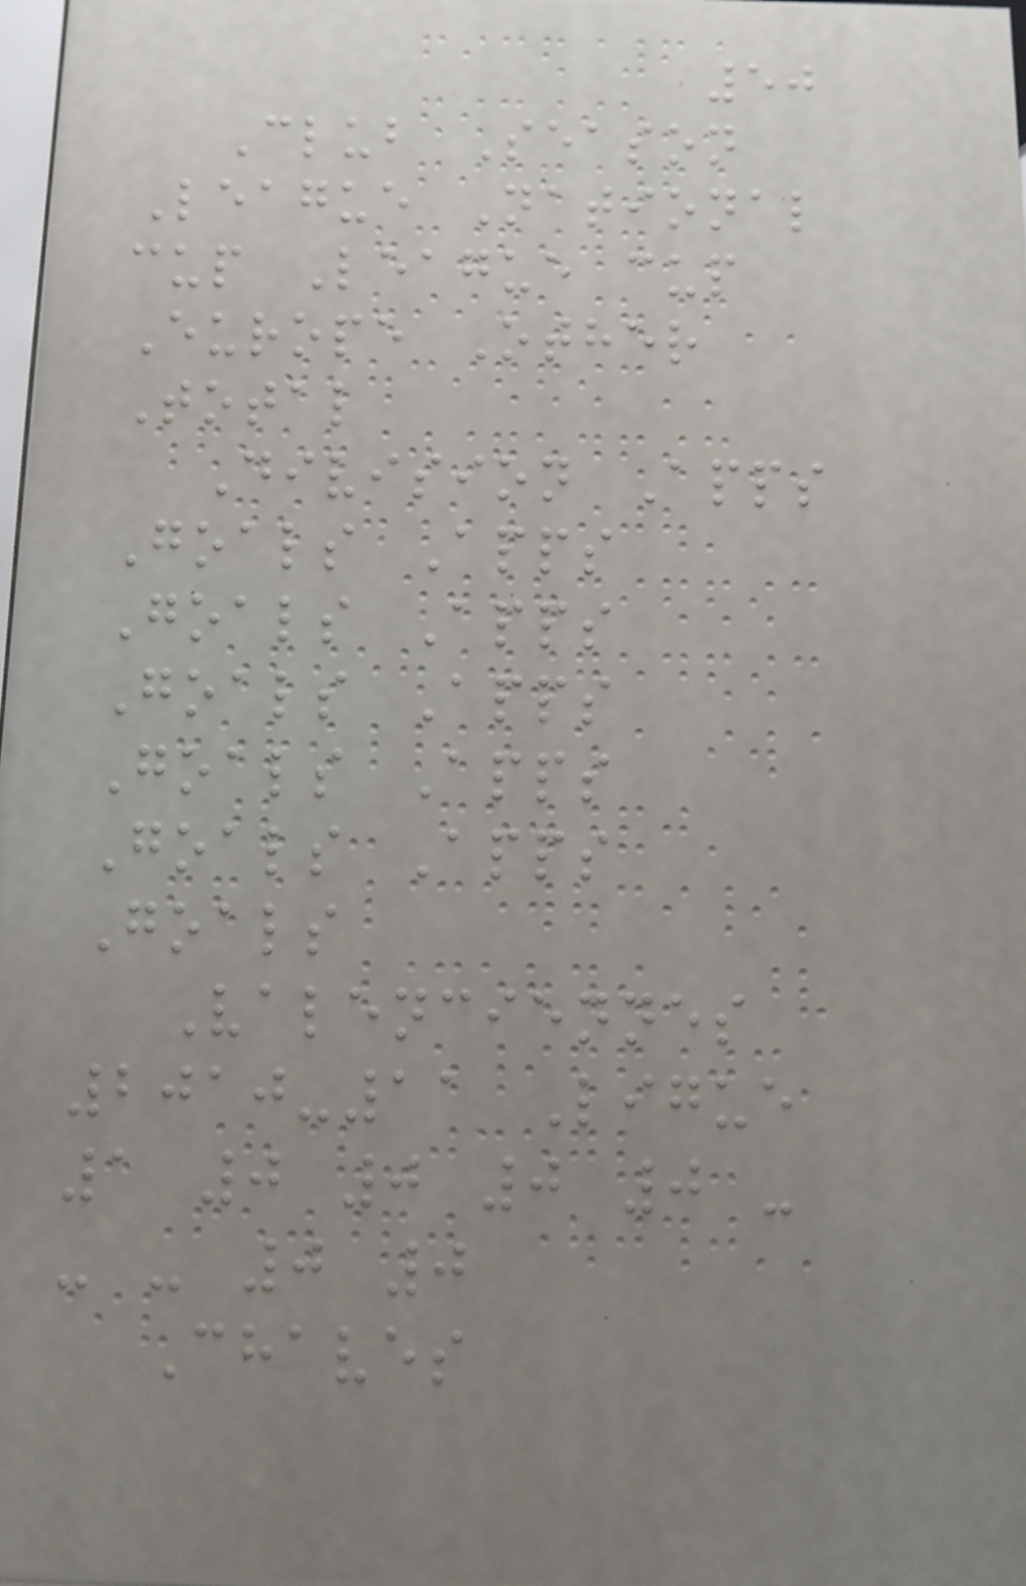50
Club Season
League National
cup League cup
Europe Other
Total
Division Apps
Goals Apps
Goals Apps
Goals Apps
Goals Apps
Goals Apps
Goals
Valenciennes
2010-11 Ligue
1 0 0 0 0 -
- - 0 0
Chaves
